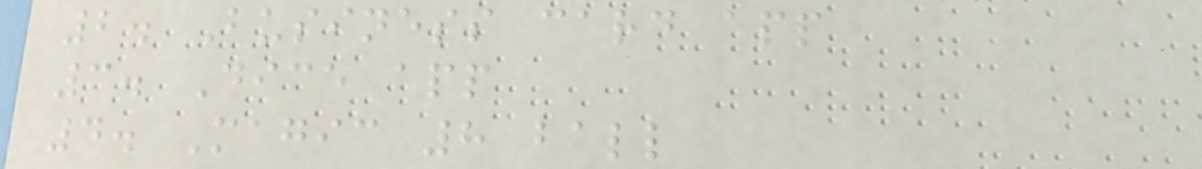2. Business card app
3. Dice app
4. Magic 8 ball
